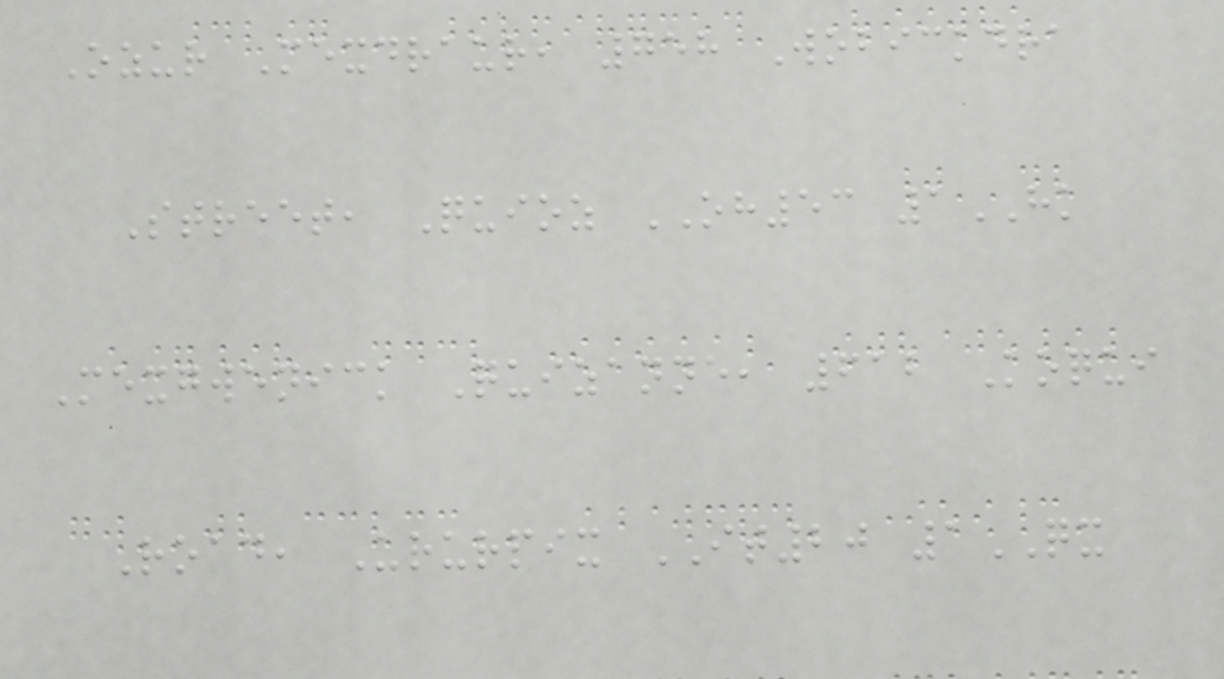Ozur Mexdraur, 758 Wobickdra
Street, Quioz OH53 1HK
Mexgwenick Quizanne, 612 Koqui
Road, Ururpix IT20 1QX
